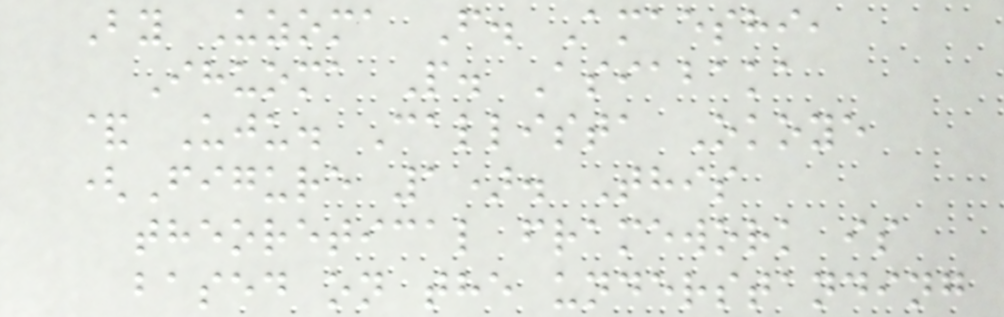By Uzoma F. Amaeshi,
Ihuoma P. Asiabaka
& Uju. Callista Okoye
(Figure 1). This
theoretical framework is
based on the understanding
